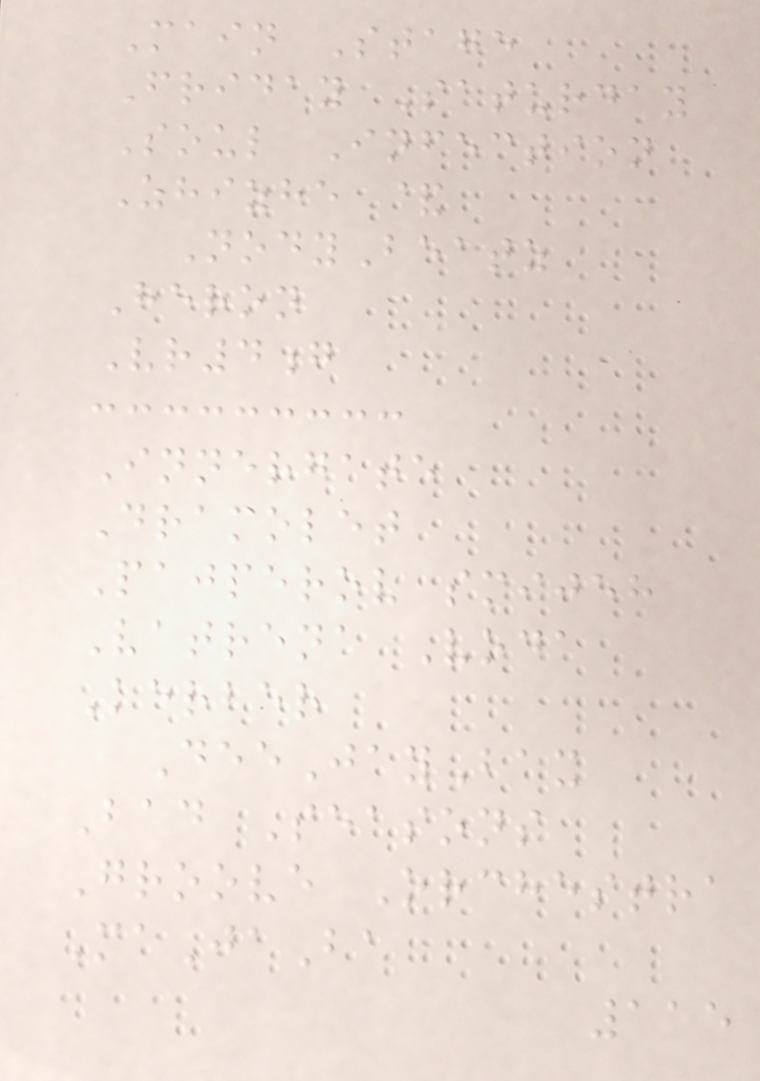Main Stage
Friday Saturday
Soul Infection
Zhizhe &
NodyBeatz
Heron
Vr4g
Innergate
Dramolet
Pajperov smijeh
Vatrena Voda
Kerber
DeeJayBax
Bad Seasons
Groove Orchestra
MaJaBa
115
